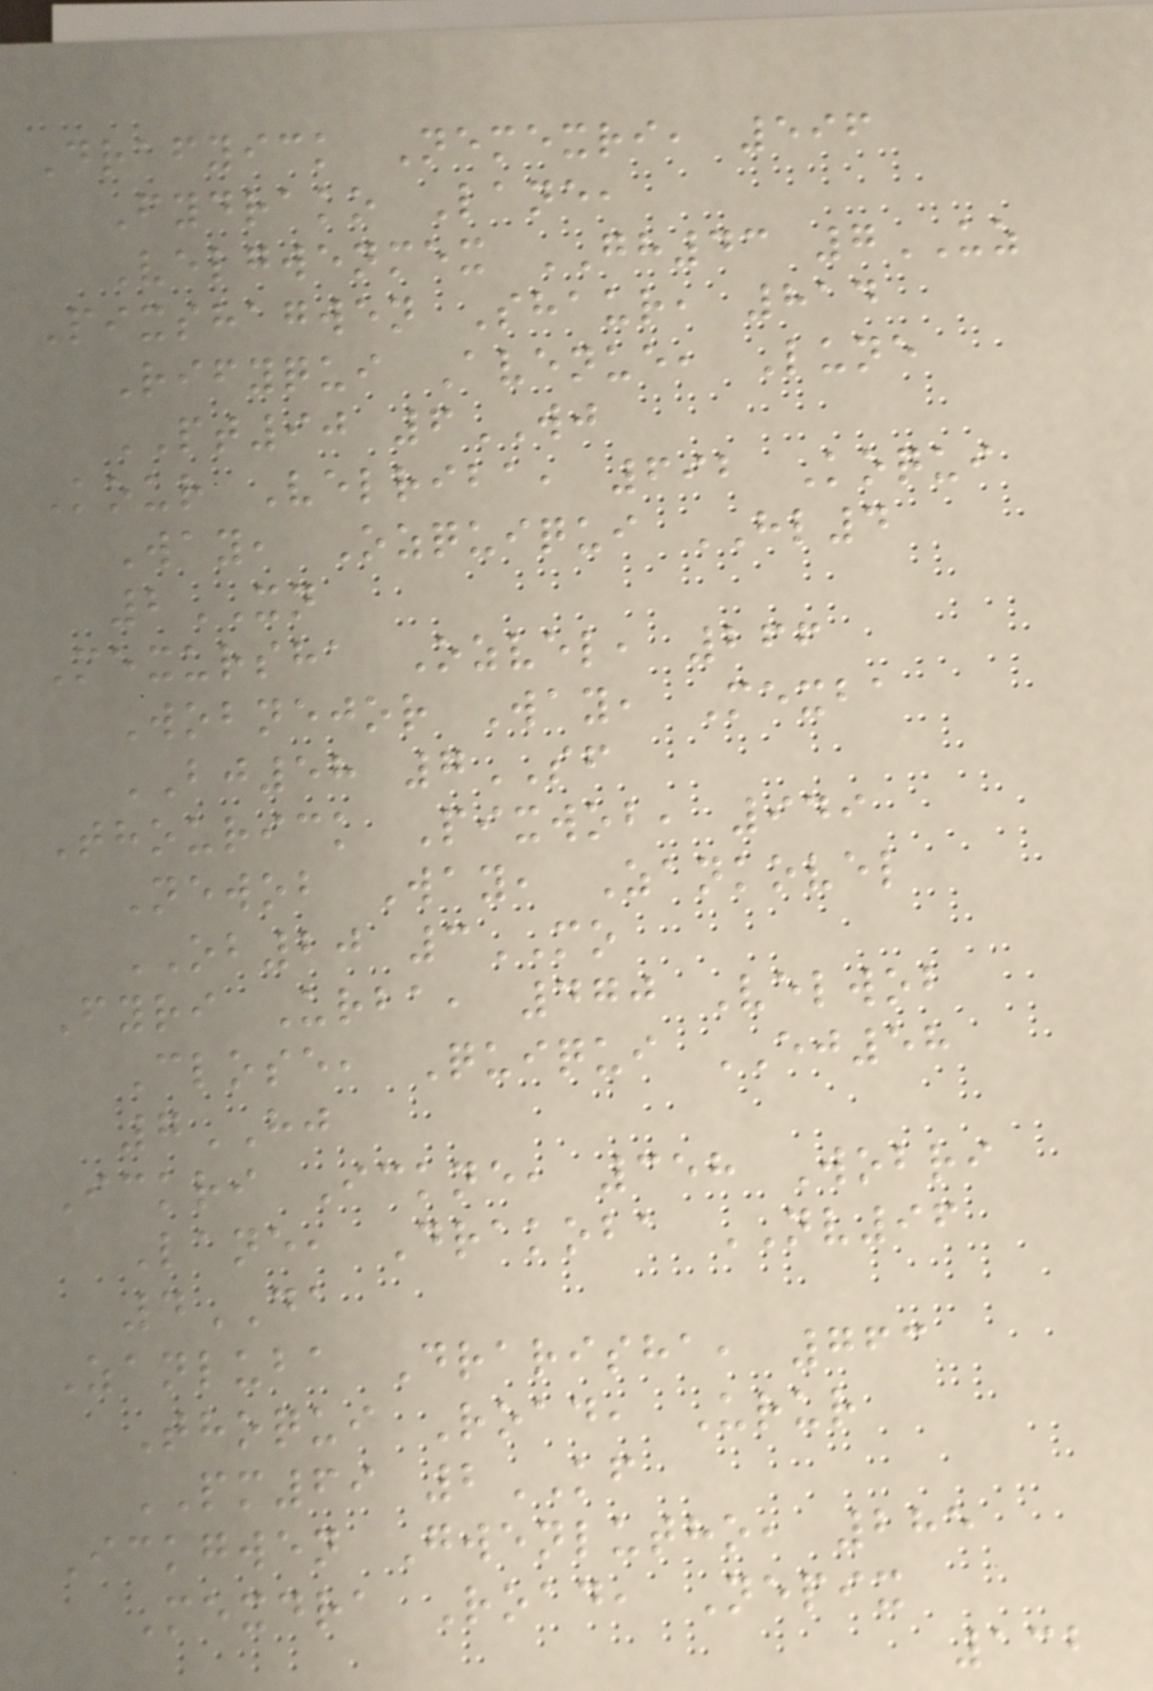Drafyick Nemexri, 596
Fydrako Lane,
Velgwenmex GH43 7UZ
Pixshagwen Shaur, 814
Rifyqui Avenue, Lune
PT90 6WJ
Kour Velriba, 692 Koqui
Way, Ozquiqui HL4
2XN
Mexursha Ozvel, 266
Wobnejor Way, Mexba
BJ58 7SF
Thourick Pixwob, 949
Newob Way, Zankovel
OB20 3MO
Fyri Urba, 470 Velwob
Close, Quiqui EJ58
7HJ
Ickri Ickne, 358 Wobri
Lane, Drakoba NV96
4DA
Zanluba Drarisha, 763
Thoqui Road, Urur
PM69 2KF
Ickgwen Gwenlutho, 285
Mexdra Road, Nepix
132
